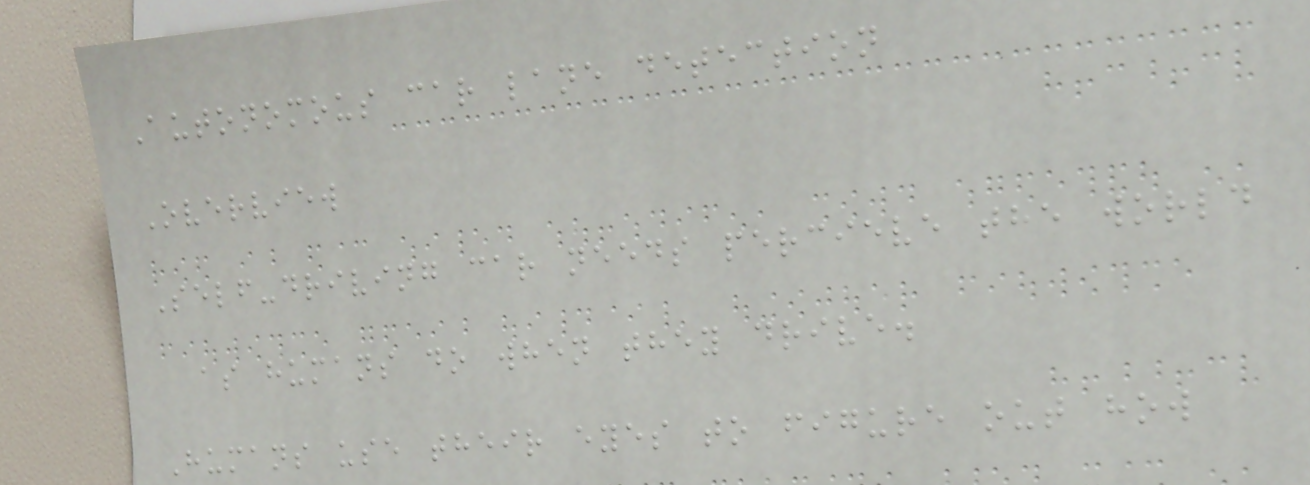Autonomous car lane detection
Overview
Self-driving car needs percieve the world
as humans do when they drive.
Humans use their eyes to figure out how
